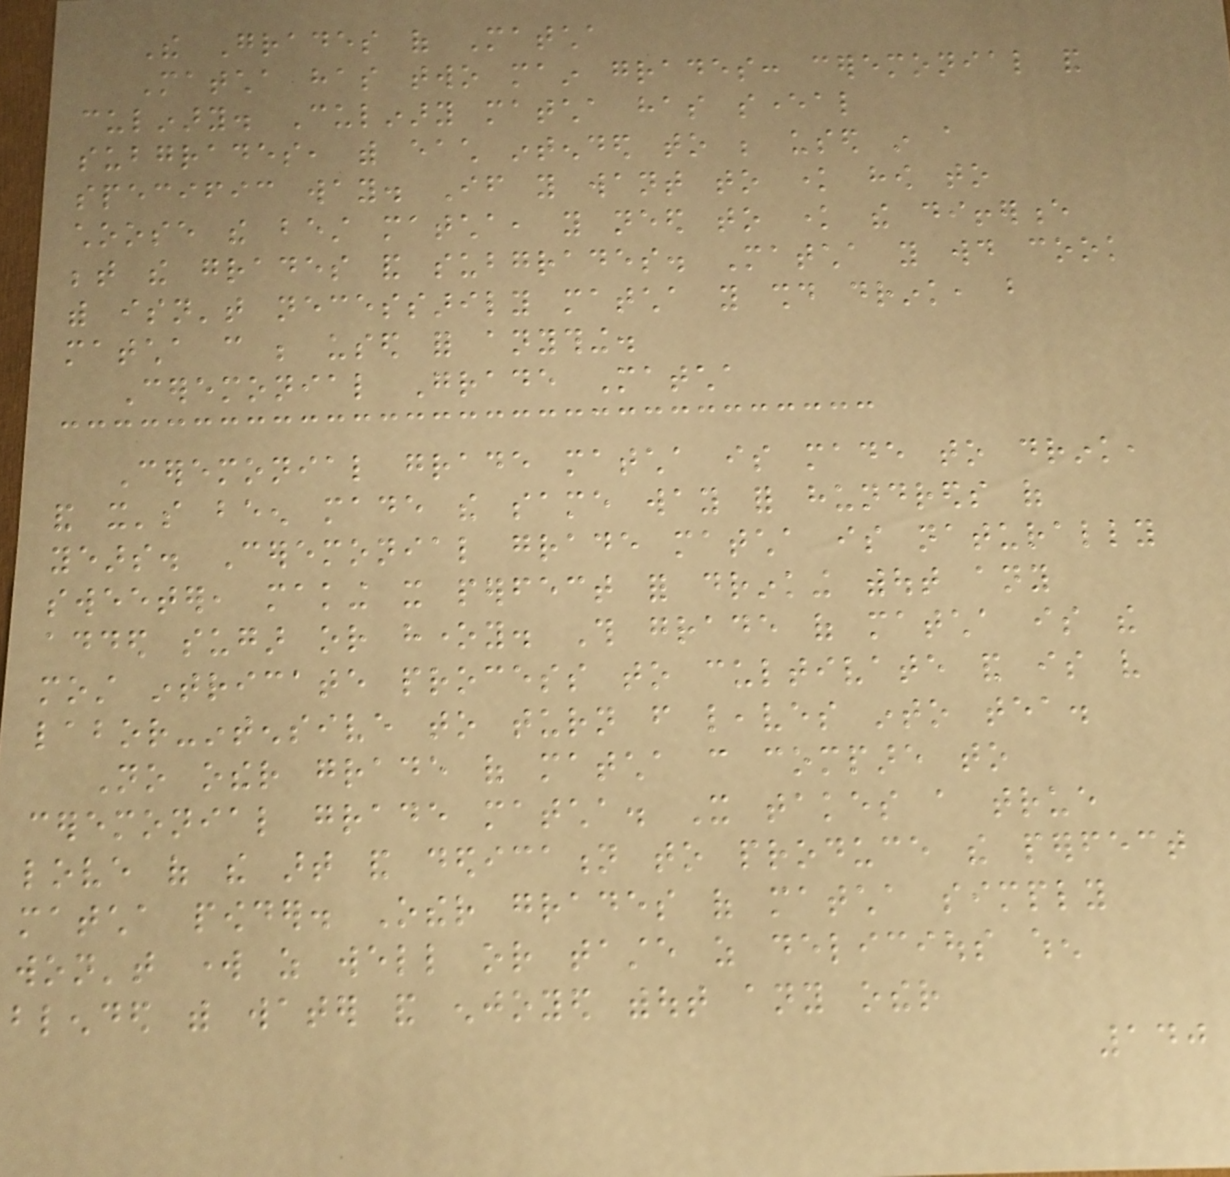The Grades of Matcha
Matcha has two main grades: ceremonial and
culinary. Culinary matcha has several
subgrades, with each intended to be used in a
specific way. If you want to know how to
choose the best matcha, you need to know the difference
between the grades and subgrades. Matcha you would cook
with isn't necessarily matcha you should drink, but
matcha can be used for anything.
Ceremonial Grade Matcha
Ceremonial grade matcha is made to drink,
and it's been made the same way for hundreds of
years. Ceremonial grade matcha is naturally
sweeter, making it perfect for drinking without any
added sugar or honey. This grade of matcha is the
most intricate process to cultivate and is very
labor-intensive to turn from leaves into tea.
No other grade of matcha can compare to
ceremonial grade matcha. It takes a true
love of the art and dedication to produce the perfect
matcha powder. Other grades of matcha simply
won't work as well or taste as delicious when
blended with water and enjoyed without any other
140
